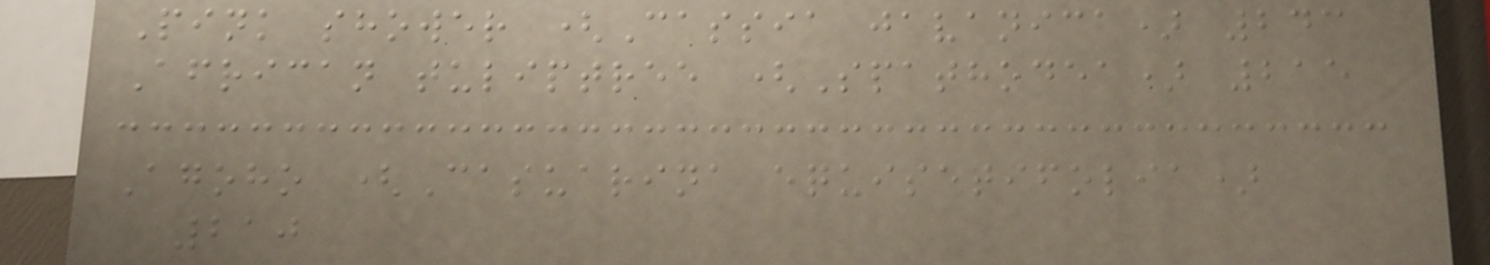Pink shower (Cassia javanica) 243
African tuliptree (Spathodea) 215
Agoho (Casuarina equisetifolia)
210
